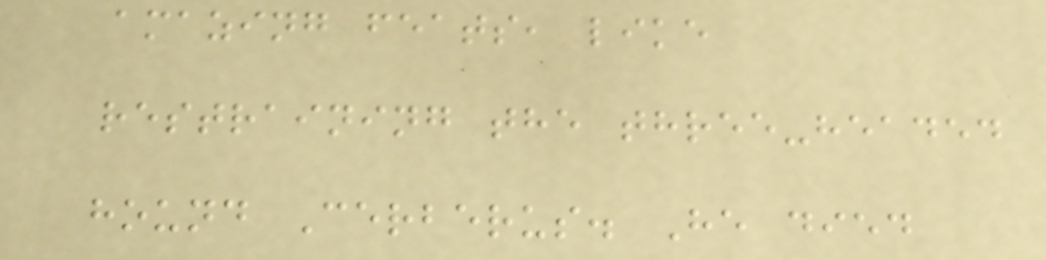amazing feats, like
restraining the three-headed
hound Cerberus. He died
